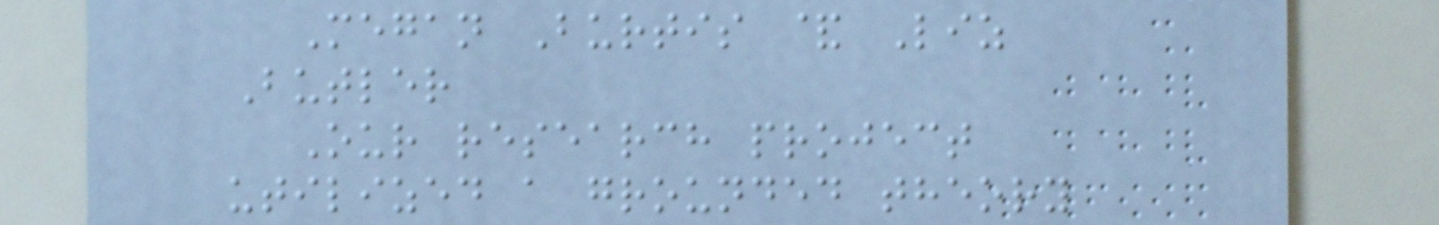Megan Burtis & Liz
Butler
Our research project
utilized a grounded theory
